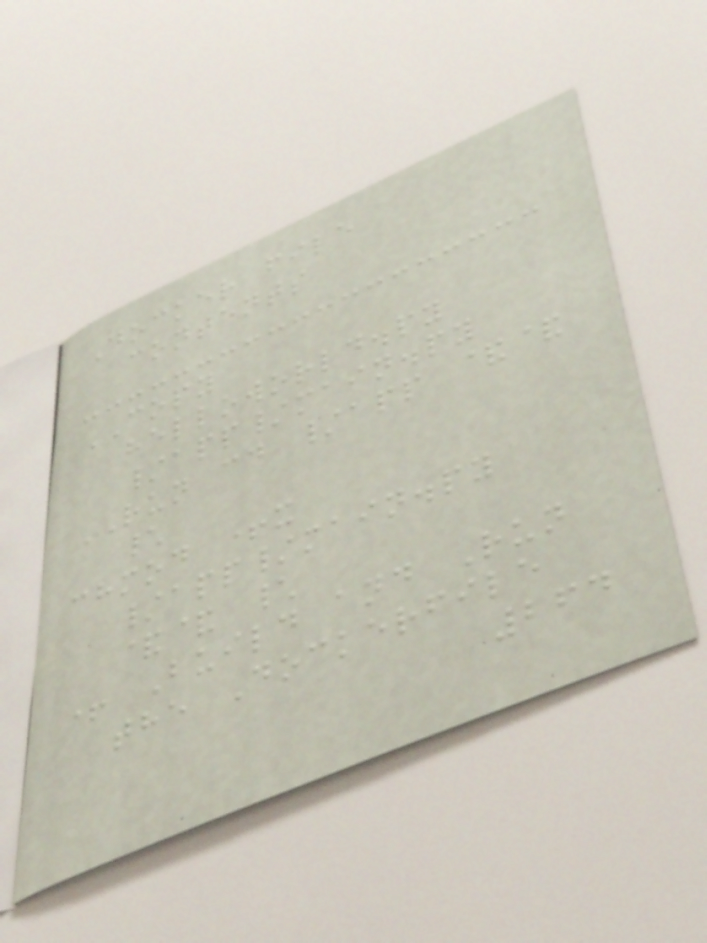Docker file
contents
COPY
helloworld.py
/app/main.py
RUN cd /app &&
\
chmod +x
/app/main.py
&& \
+ Build and Run
the Dockerfile
264
